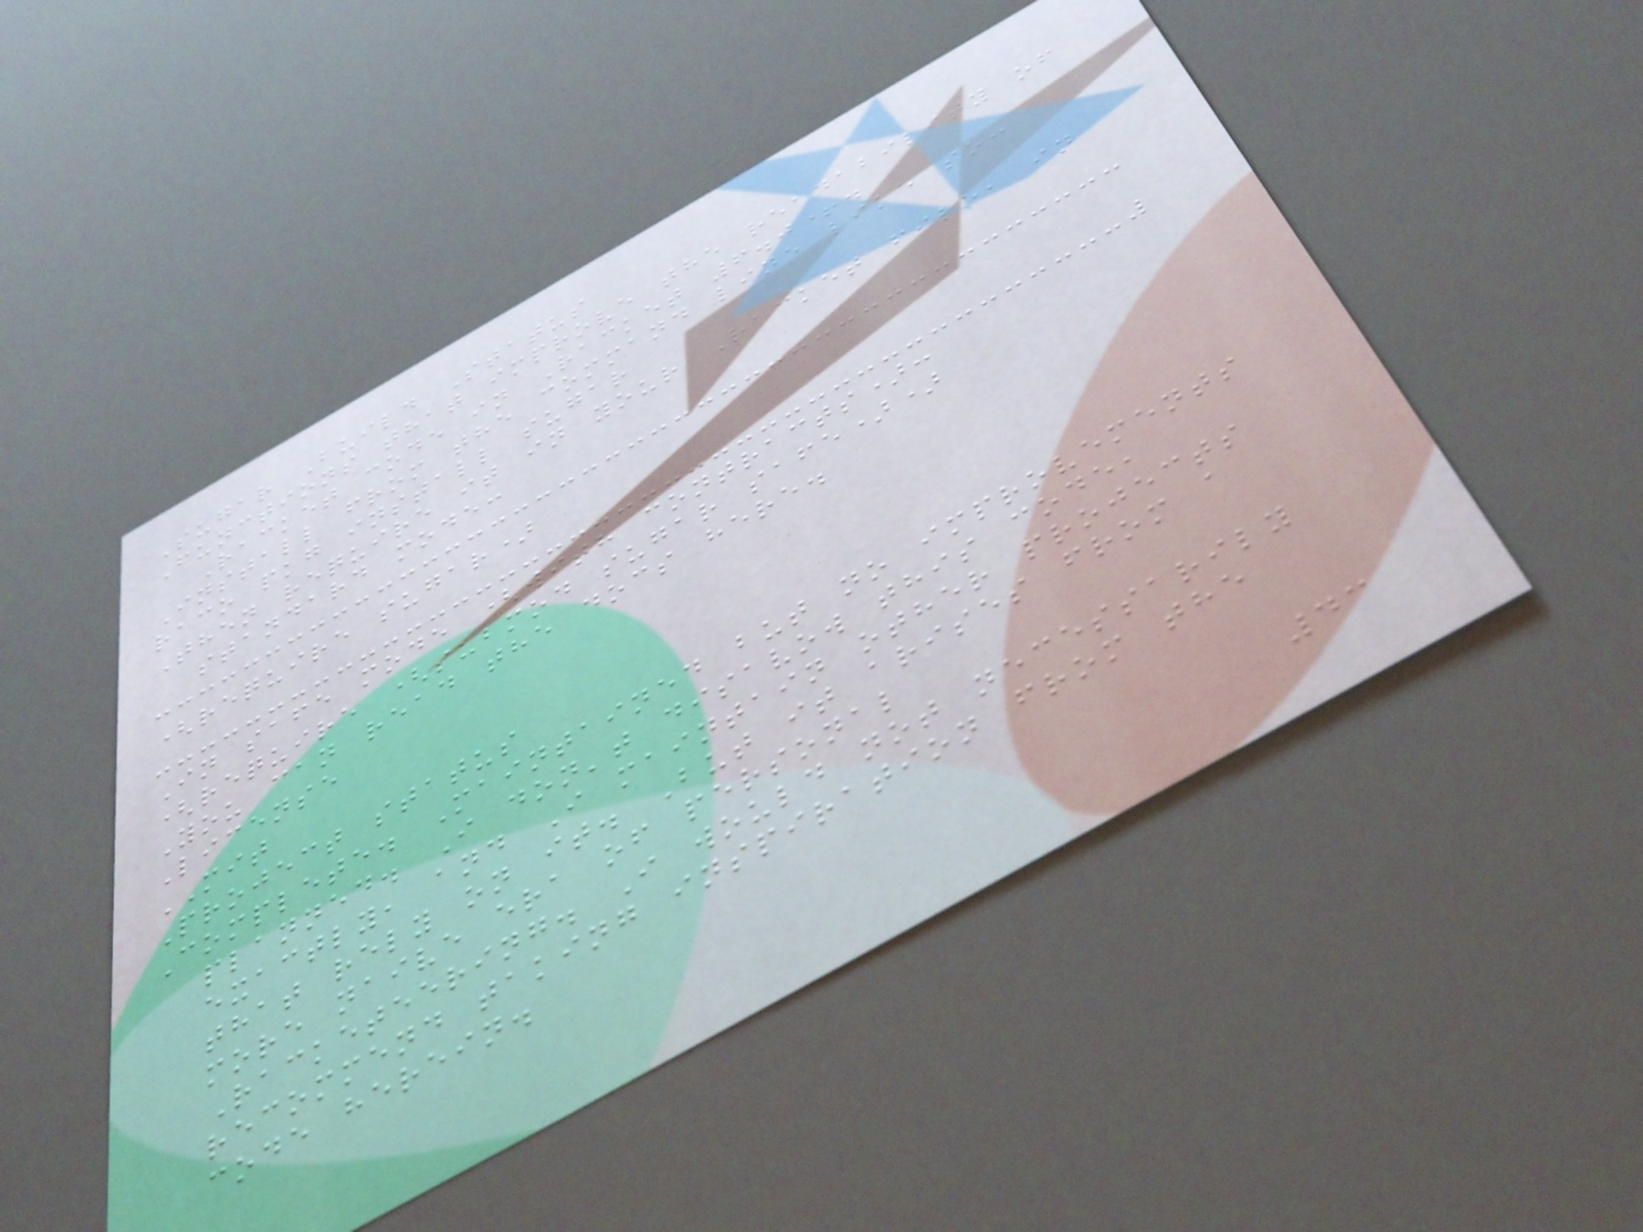Sugar Build Status
Functions that improve the readability of
Racket code in Racket 6.0+.
Install from the command line like so:
raco pkg install sugar
Then require it in your Racket file, in
standard mode:
(require sugar)
In safe mode (with contracts):
(require (submod sugar safe))
You can read the docs here.
License
MIT
Project status
Complete. Maintained but no improvements
planned. I don't disavow this code,
exactly, and I maintain other projects
that rely on it. But it arises from a
more naive era of personal
Racketeering. I would not necessarily
recommend taking inspiration from the
code herein.
43
